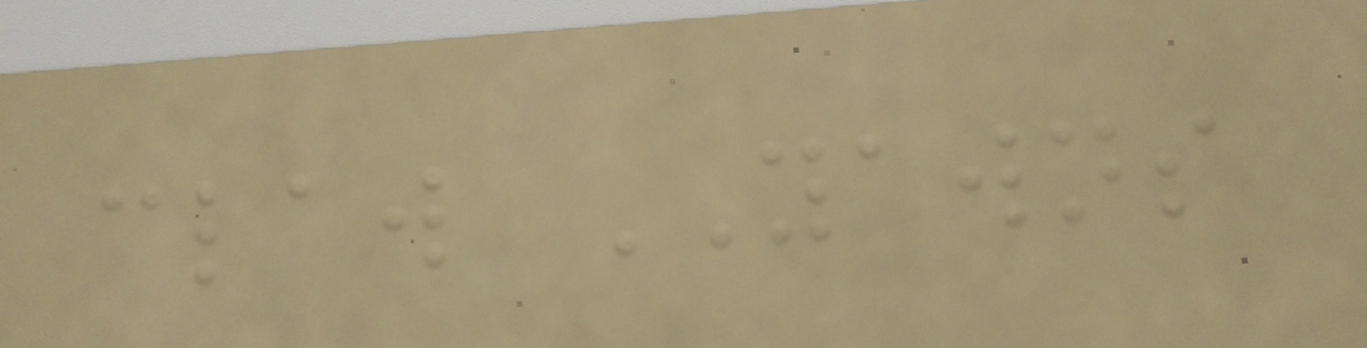claw YAWNS
